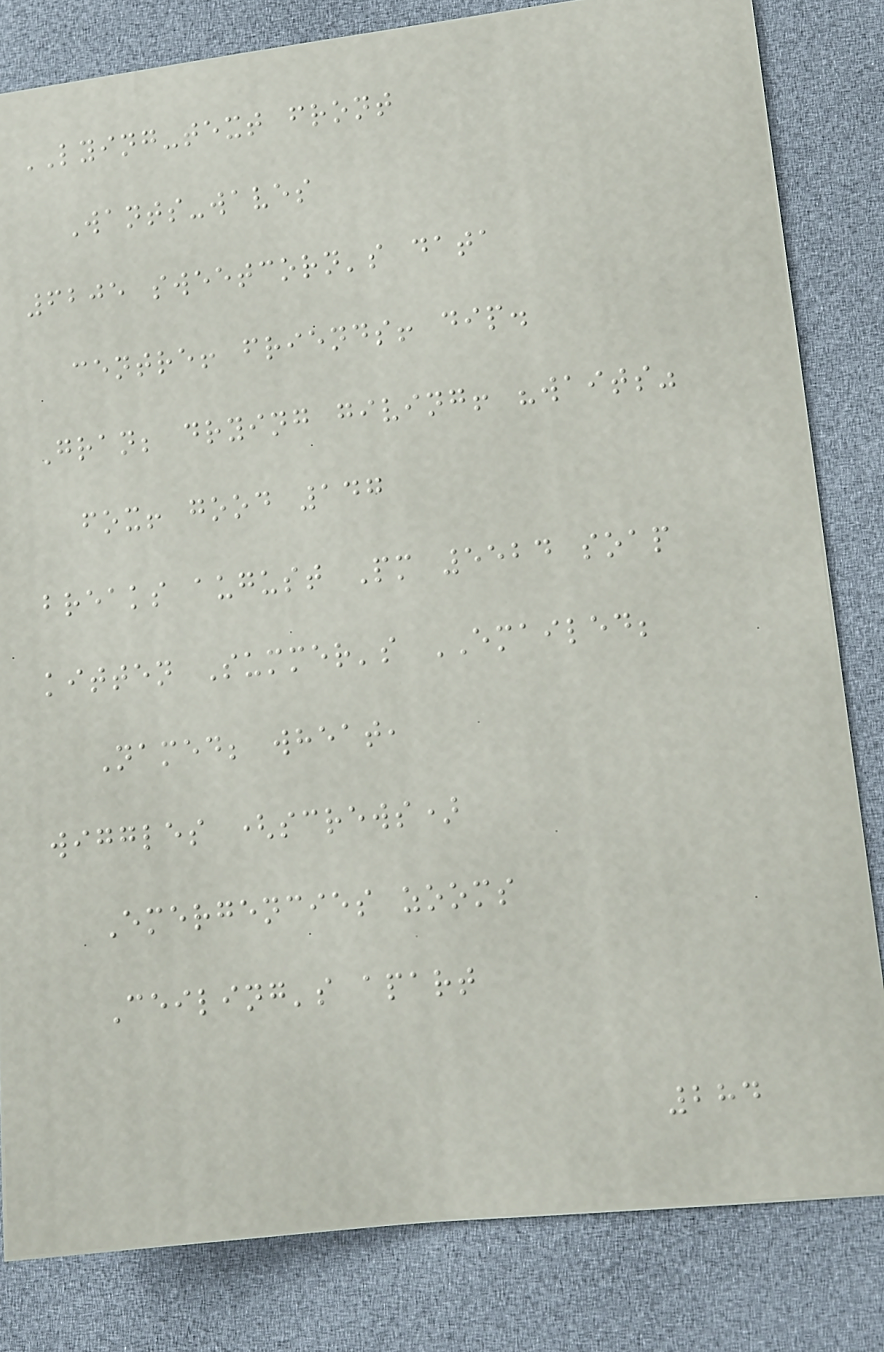LYING-text front
Wants-waves
6205 sweetcorn's data
centre! friends! dip.
Gran; drying giving! "waits"
fox! good 147
breaks august Pm 5524 soap
kitten Summer's EMAILED;
Named; wheat,
wiggles (screws)
Emergencies zooms
Ceiling's apart
284
